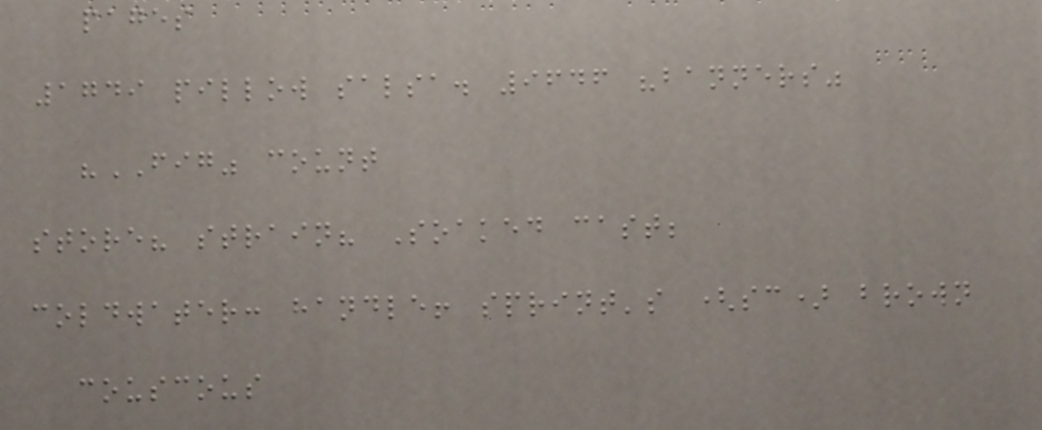pages
1749 pillow salsa. 9646 "banners"
"FIG" count
store? strain? Soaked cast;
coldwater: handle! sprint's (sc) brown
couscous
